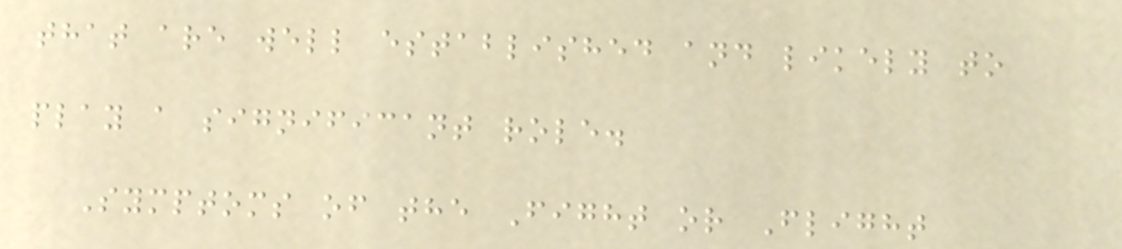that are well established and likely to
play a significant role.
Symptoms of the Fight or Flight
